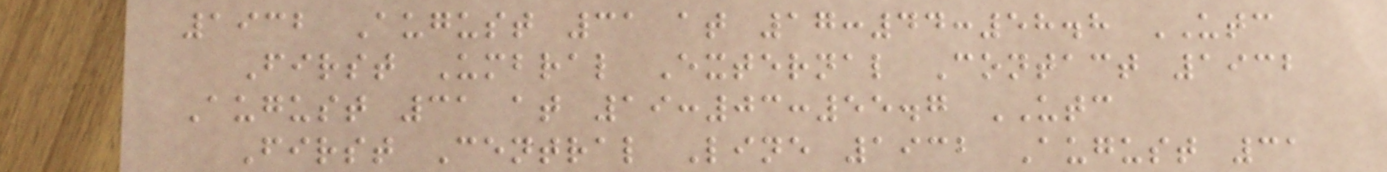1932 August 31 at 17:44:58.8 UTC
First Umbral External Contact 1932
August 31 at 19:03:55.7 UTC
First Central Line 1932 August 31
